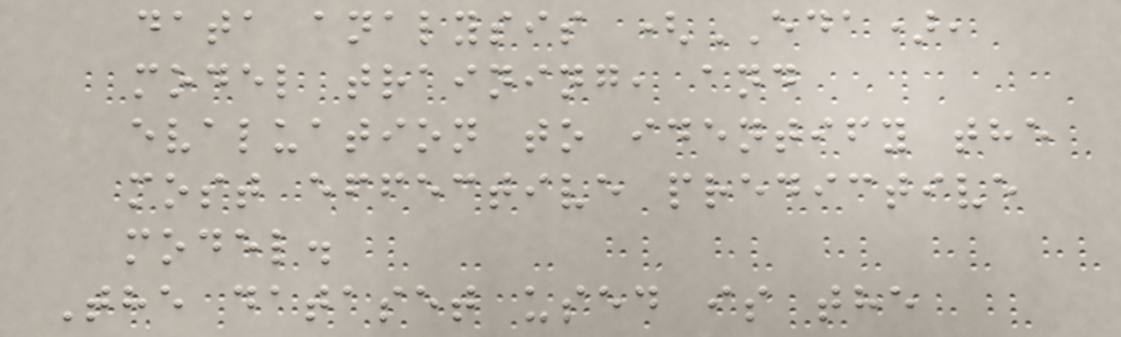data analysis (EDA),
model training, and
evaluation to identify the
most effective predictive
model.
The dataset used is the
